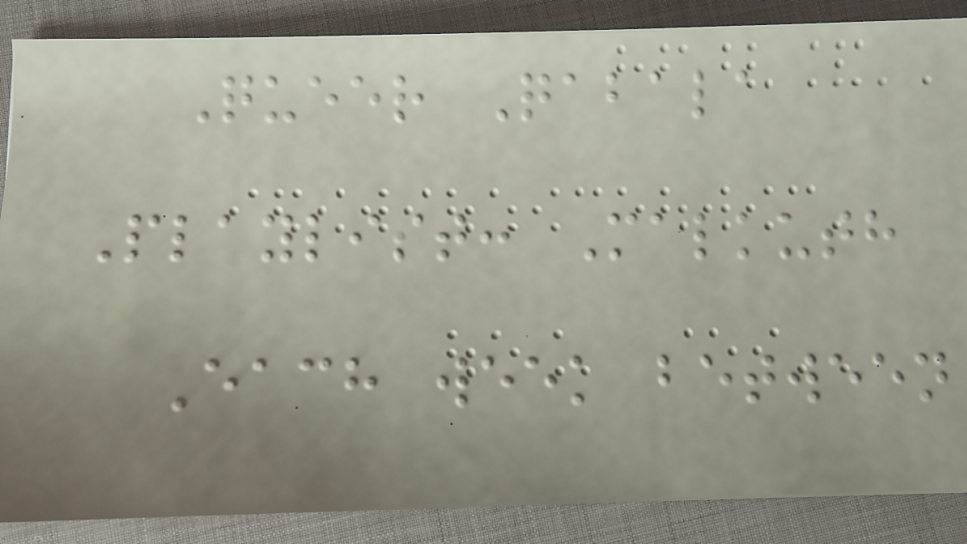Queer Qabala
Playlist: Malkuth
Each week between
